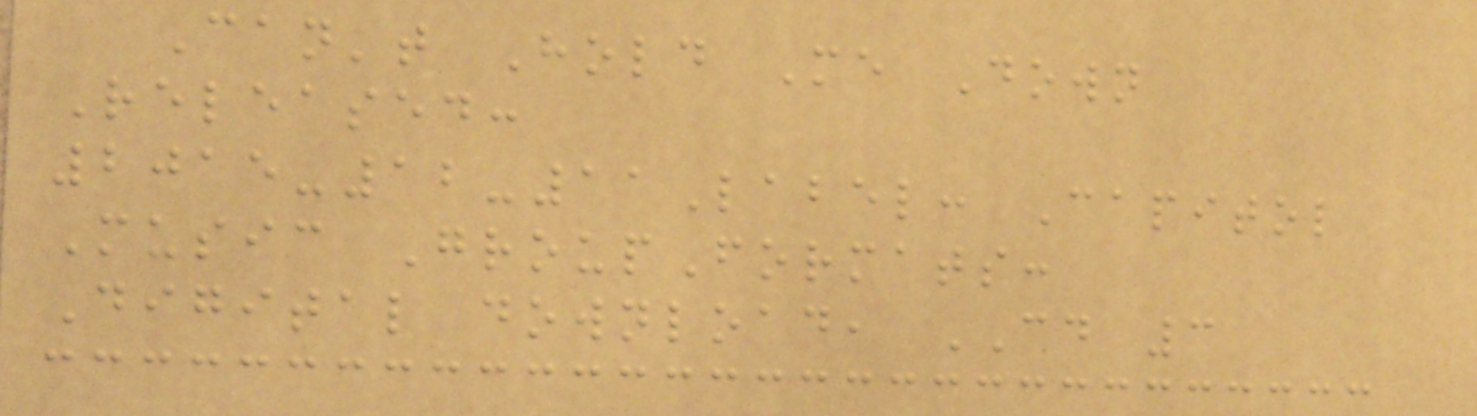Can't Hold Me Down
Released:
2015-12-11Label: Capitol
Music GroupFormats:
Digital download, CD 3
